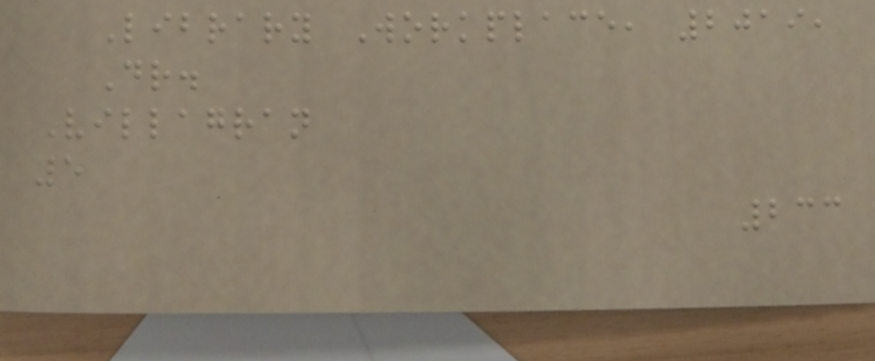Library Workplace, 2019,
Dr.
Villagran
5
233
